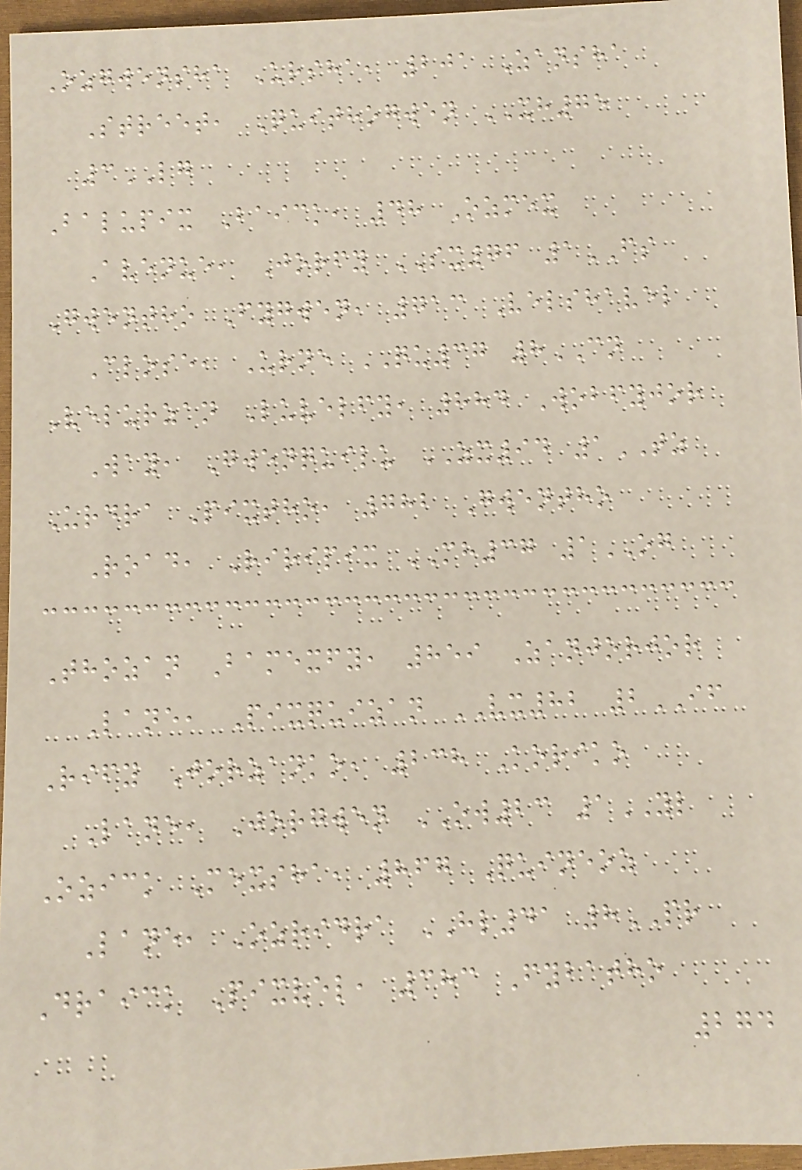Ozgwensha Ursha, 201 Zansha
Street, Quithogwen XH75
3LG
Balupix Baick, 48 Ozmex
Avenue, Jorfy SX76 1FS
Gwentho Fygwen, 713 Velshavel
Close, Urne QU37 8CN
Velurzan Luvelfy, 884 Wobfyjor
Way, Gwenquilu ZX94 1TZ
Urdra Pixtho, 782 Gwentho
Road, Riripix MH37 1OG
Thozan Bamexfy, 859 Zanjorjor
Lane, Pixquizan VX82 2IF
Rify Jorzanko, 238 Koriko
Lane, Jorgwen OW23 1YL
Ozick Mexsha, 867 Quineoz
Lane, Ozridra HL41 8PR
Draick Pixvel, 383 Fybatho
274
